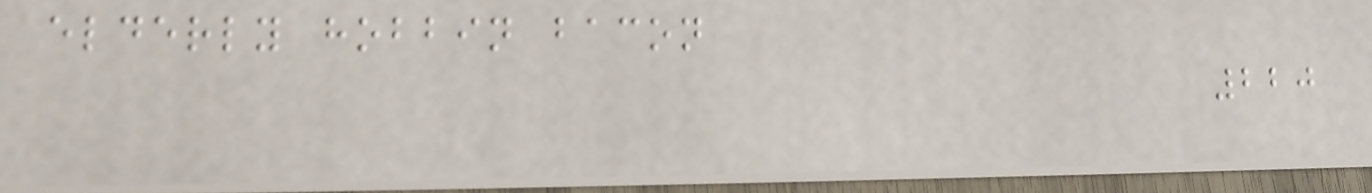elderly hobbin bacon
220
